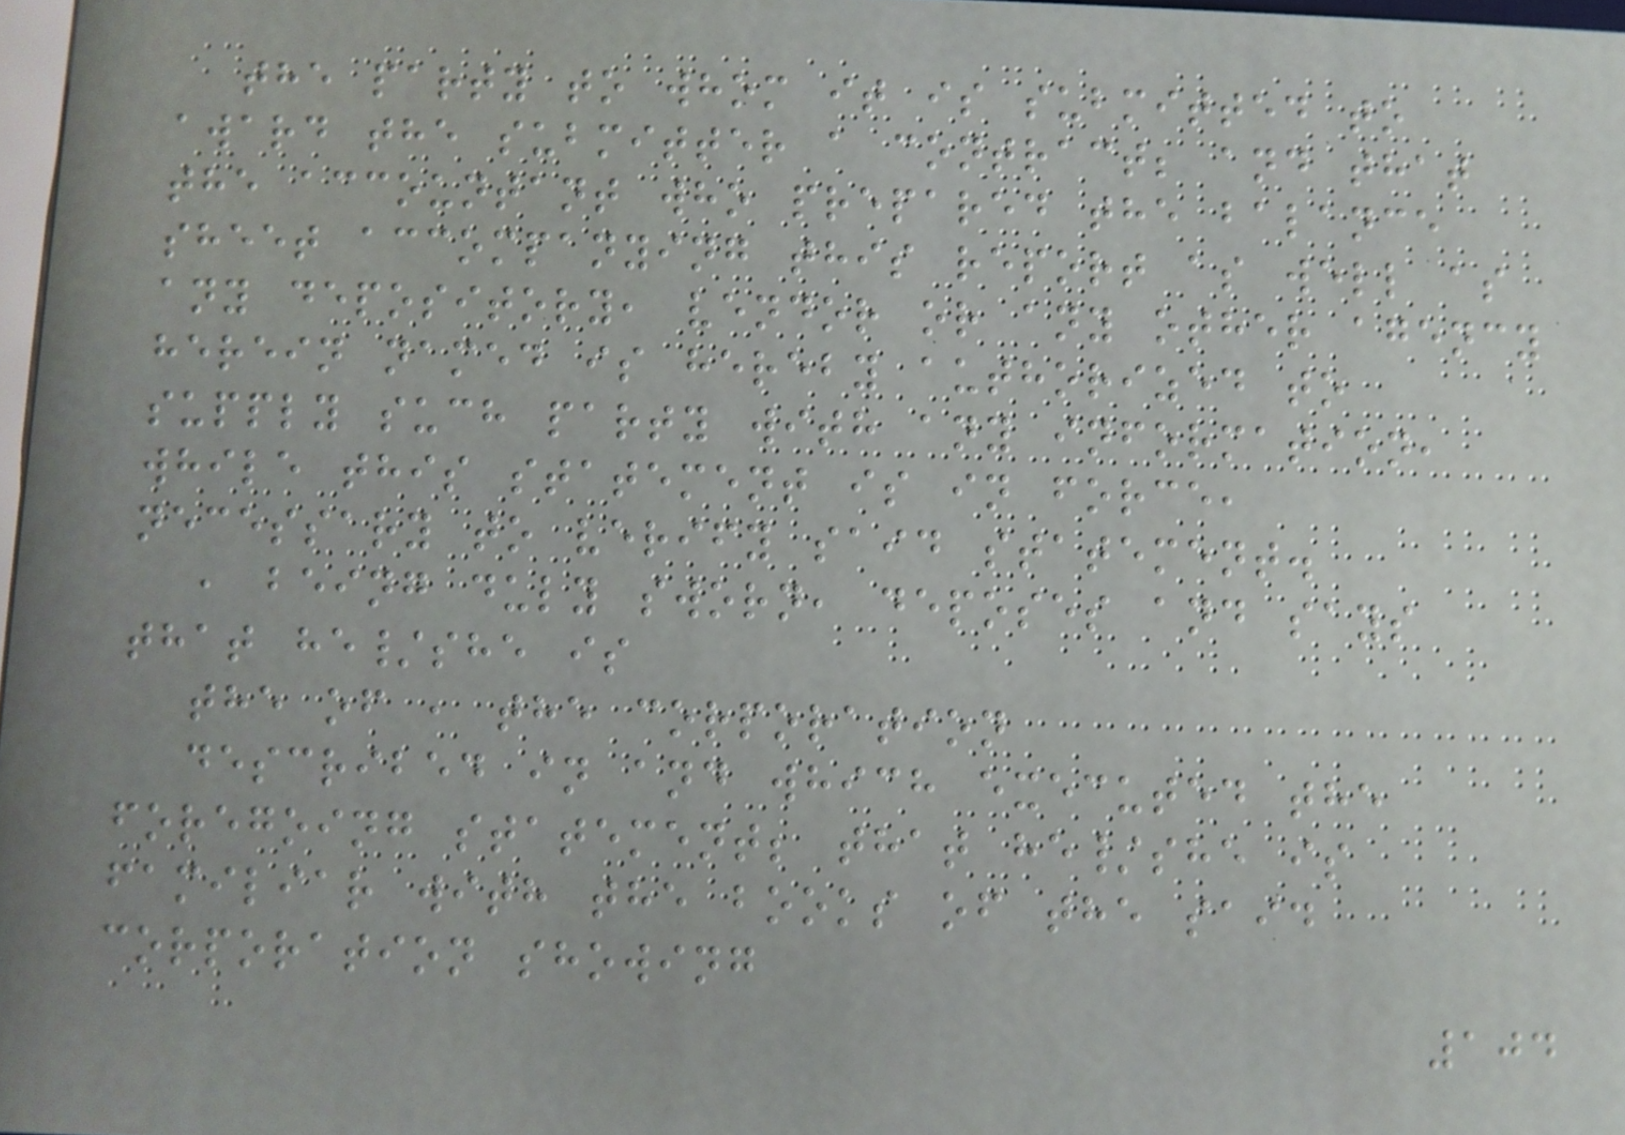the party to whom it is submitted to
award the submitter a contract; and that
the accountant who prepared the balance
sheet accompanying this report as well as
any depository, vendor or any other agency
herein named is hereby authorized to
supply such party with any information,
while this statement is in force,
necessary to verify said statement.
, being duly sworn, deposes and says
that he/she is
the of , the corporation
described in and which executed the
foregoing statement; that he/she is
familiar with the books of the said
corporation showing
104
